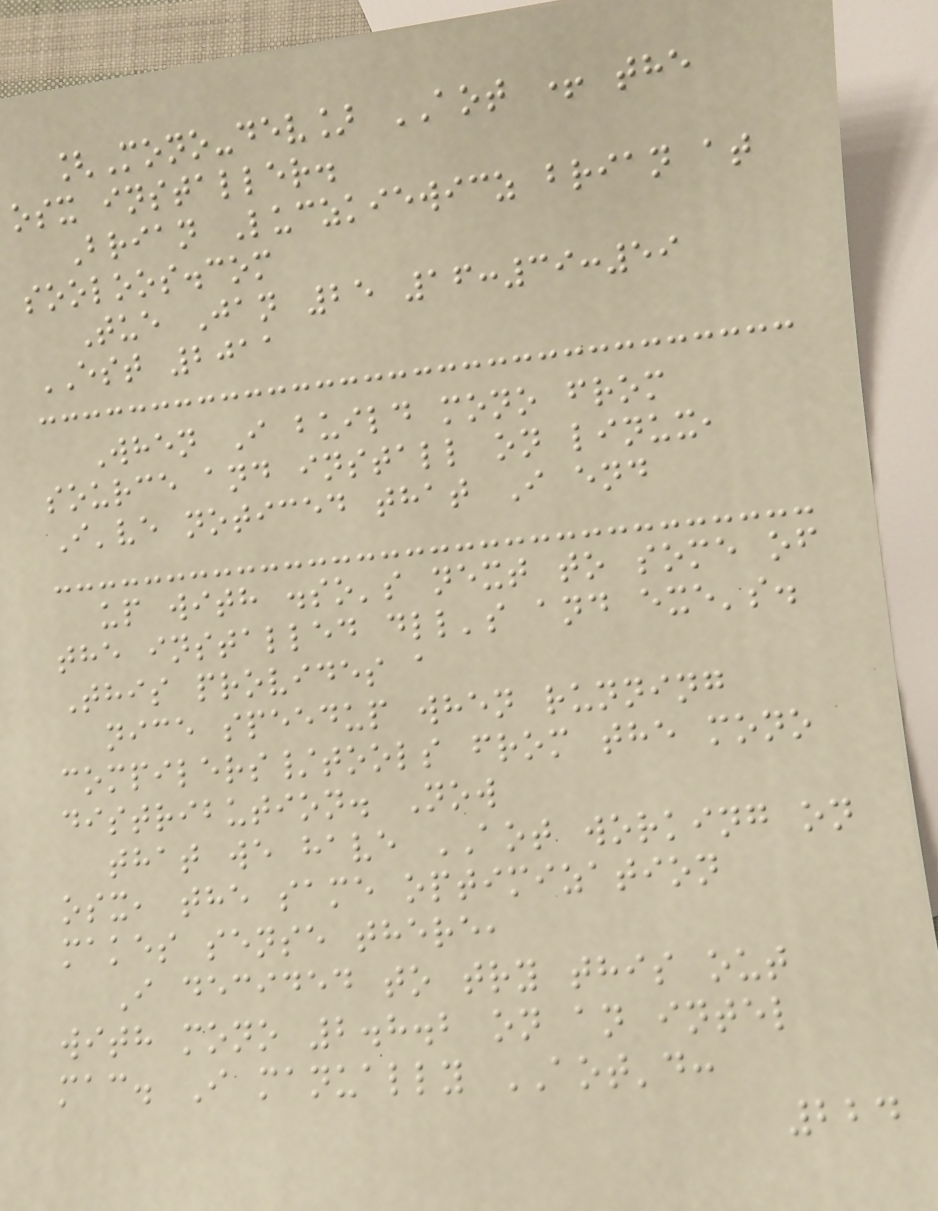[Mono-dev] AOT + the
osx installer.
Brian Luczkiewicz brian at
sooloos.com
Tue Jan 25 16:39:59
EST 2011
When I build mono from
source and install on linux,
I've noticed that I end
up with .so's next to some of
the installed dll's and exe's.
This provides a
nice speedup when running
compilers/tools from the mono
distribution. Now
that we have AOT working on
osx, the same optimization
makes sense there,
I decided to try this out
with mono 2.8.2 on an intel
mac. I manually AOT'd:
224
